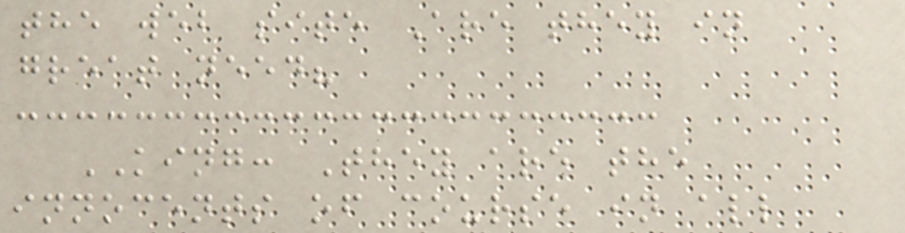the web site Are they in
great need?
KING: They are the
innocents of course in all
